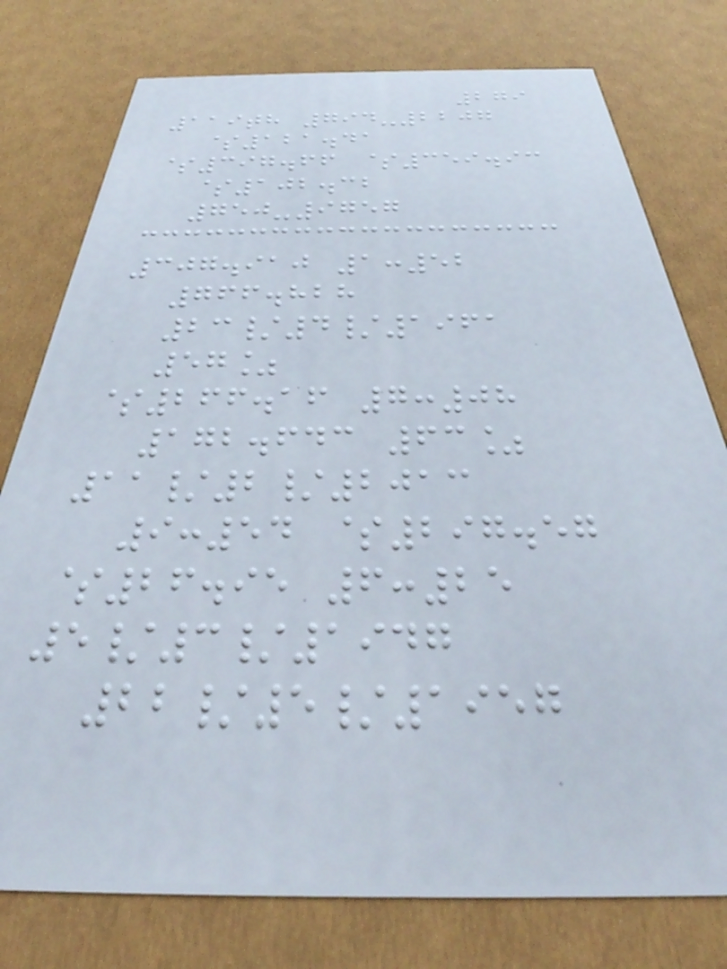279
119th 794-2207
$121.41
$397.66 $359.93
$102.32
750-9757
307.910 1:52
766.828
23/4/1961
57%
$266.16 7:08
172.643 63%
11/2/2013
9:54 $297.57
$26.95 6:25
5/3/1947
22/5/1957
